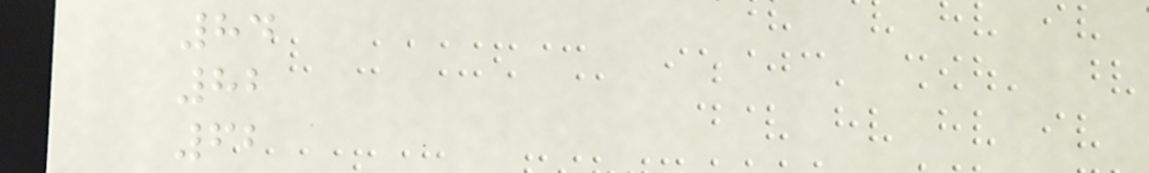84
82
62
